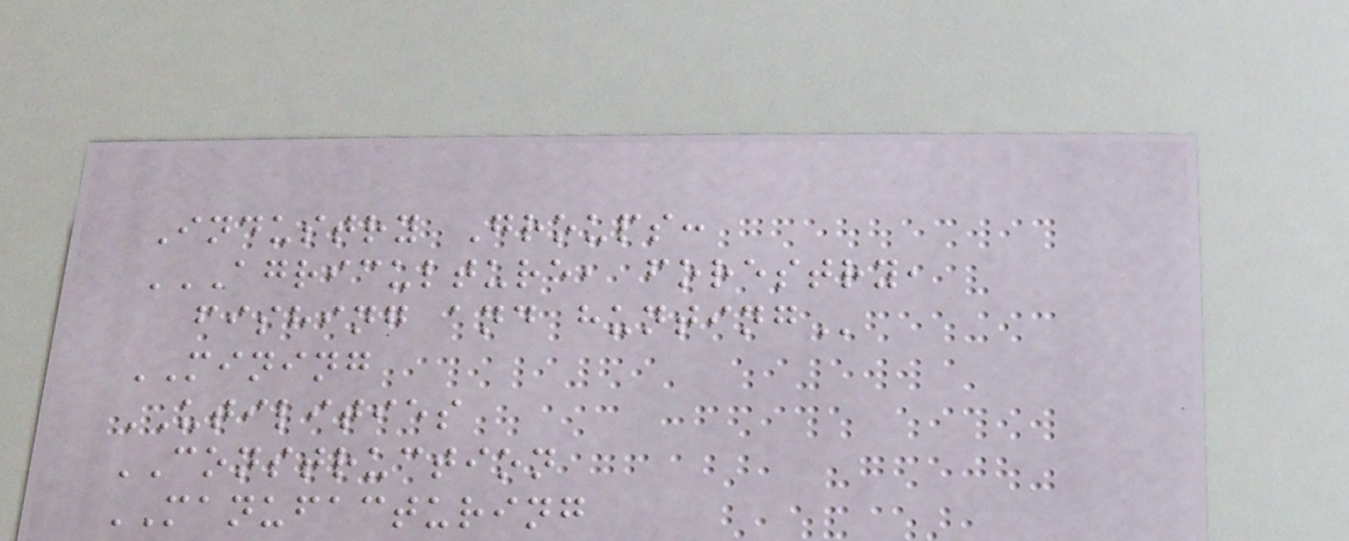Industry Groups:
AGRICULTURE, FORESTRY,
FISHING AND HUNTING
MINING
UTILITIES
CONSTRUCTION
MANUFACTURING
